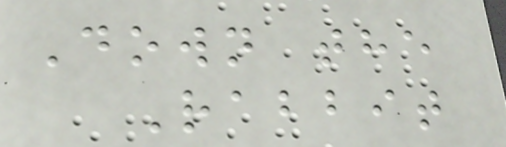Down the
Rabbit
